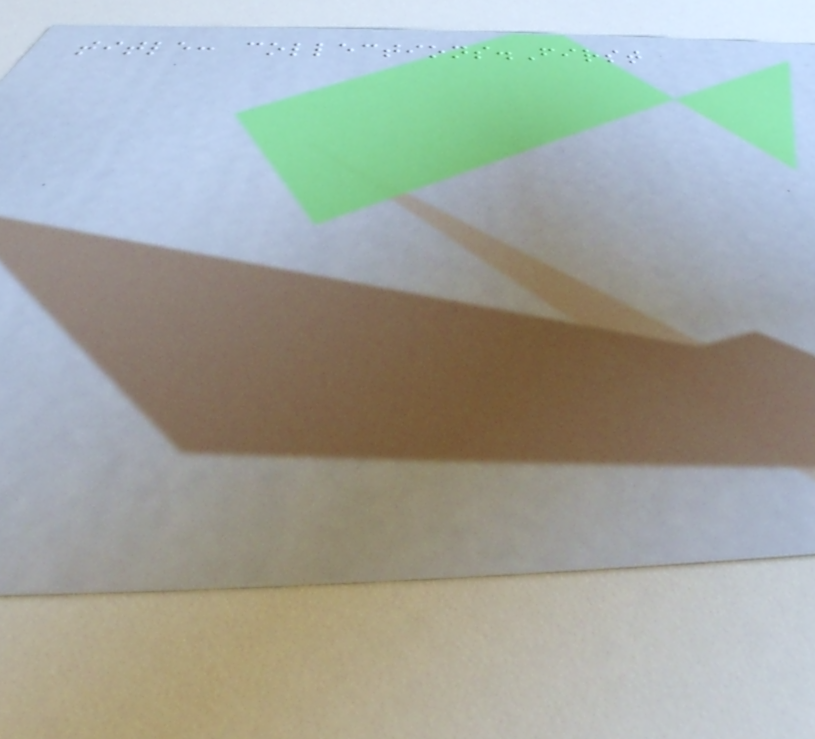title: collections.First
